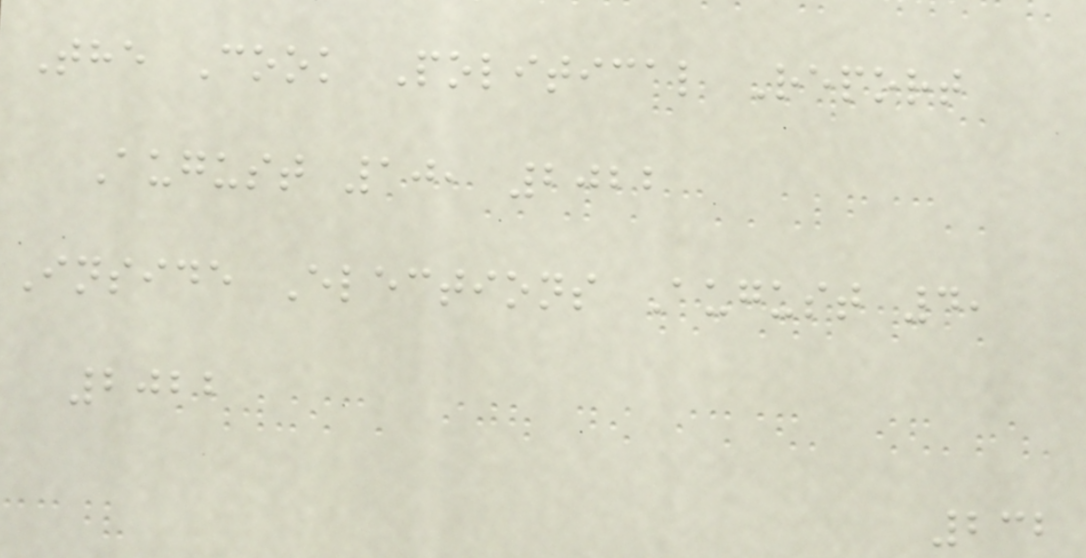The Cook Political Report
August 10, 2022
Inside Elections August 4,
2022
232
